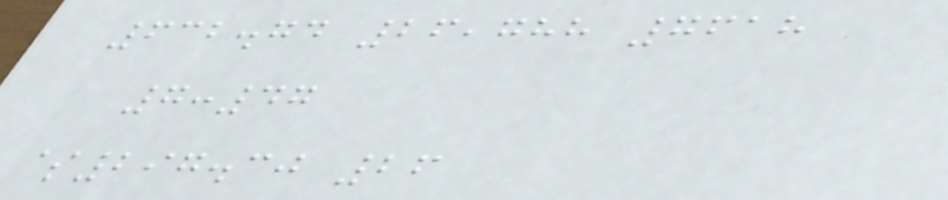632.74 26,788 7618
7:47
$297.30 26
